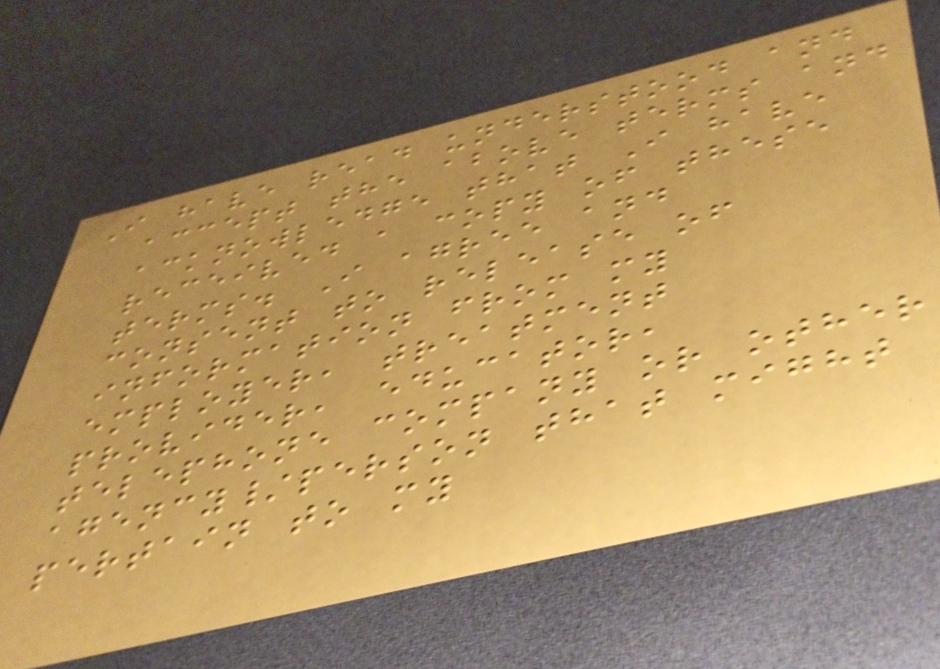I have read understood and
accept the above terms and
acknowledge that I have
received a copy of these
terms. I agree and
consent to release of
information from my
employer, treatment
provider, educator,
telephone company or other
agency/person that might
pertain to my
